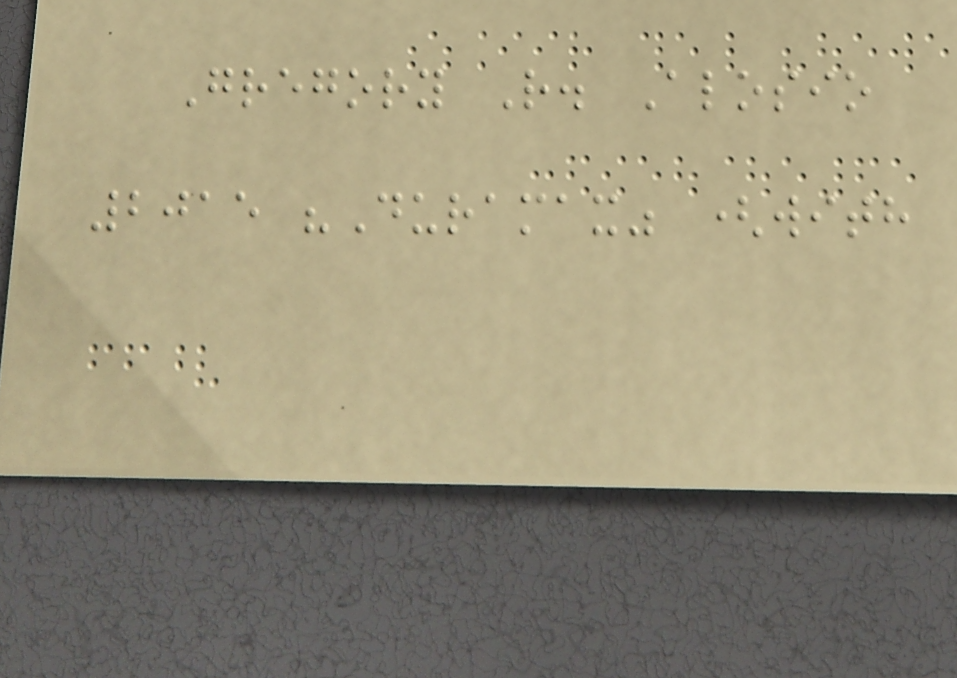Gregory R. Alosio
2015 "Duramax" (with
